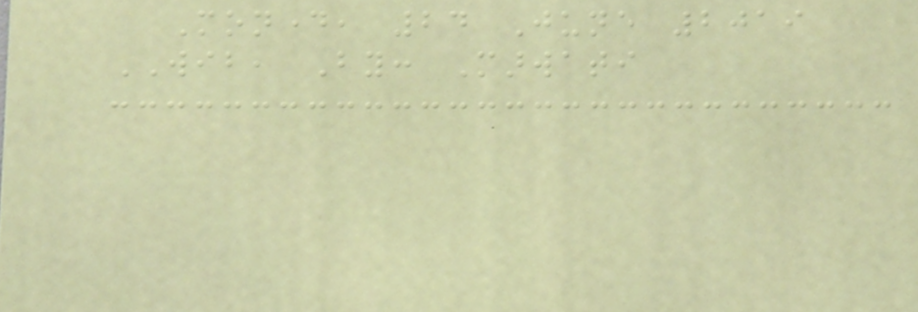Monday, 24 June 2019
WIB, By: Marwati
